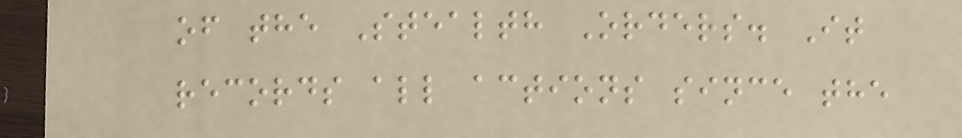of the Stealth Orders. It
records all actions since the
